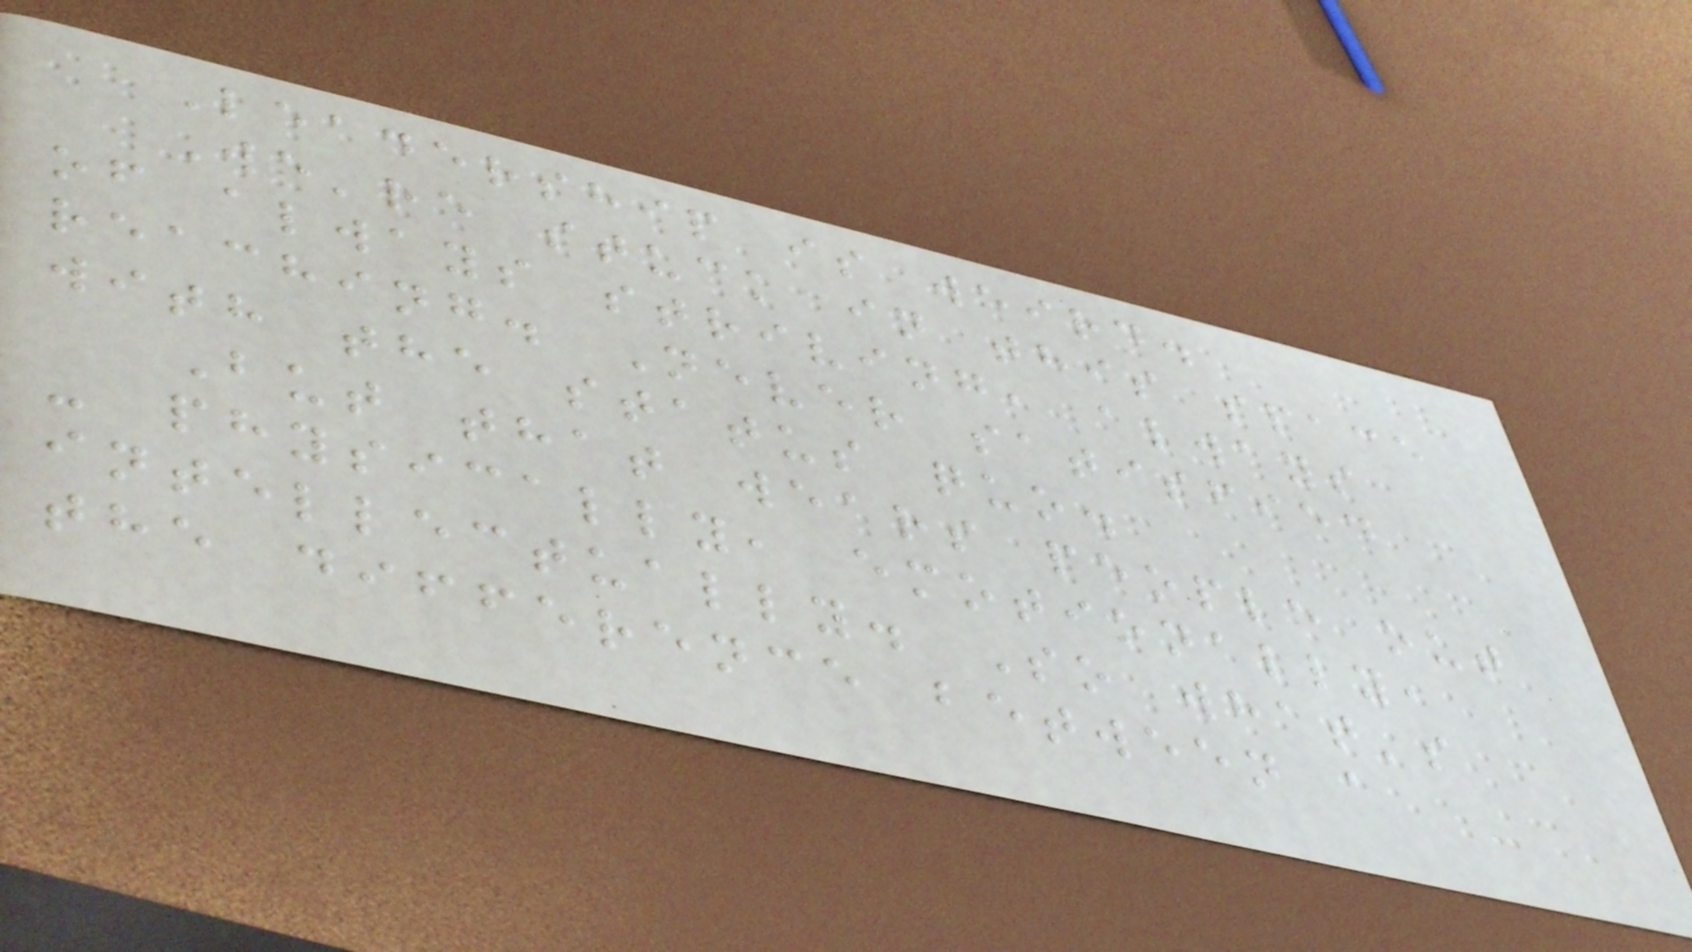Leadership is weird.
We're stuck in this space
of always striving, always
reaching. Never satisfied
with the status quo.
But that wears people out
- physically, emotionally,
intellectually. So what's
the difference between a
